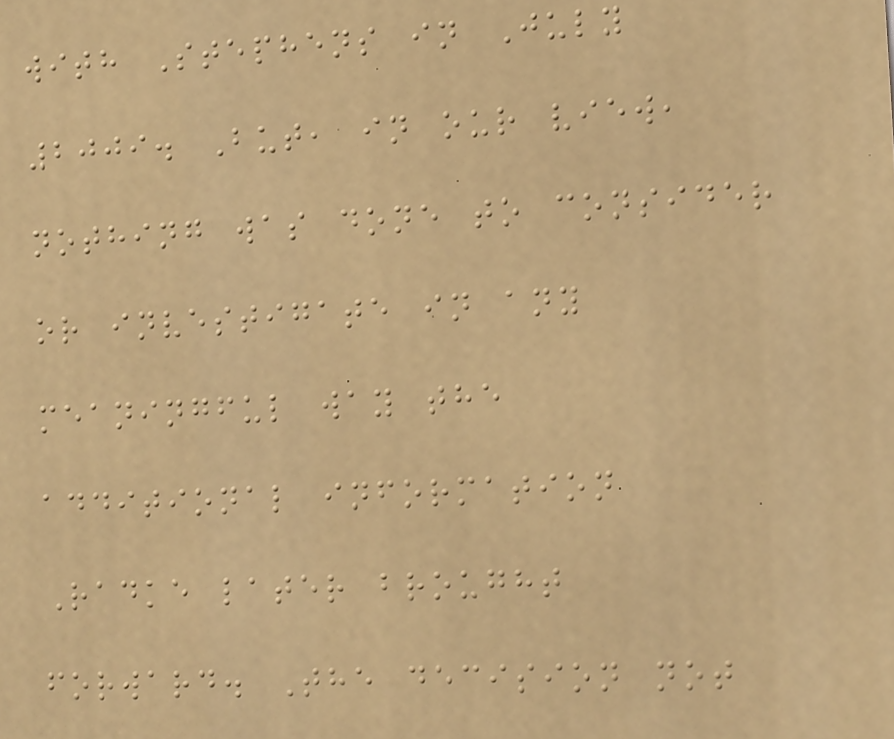with Stephens in July
2009. But, in our view,
nothing was done to consider
or investigate in any
meaningful way the
additional information
Radke later brought
forward. The decision not
